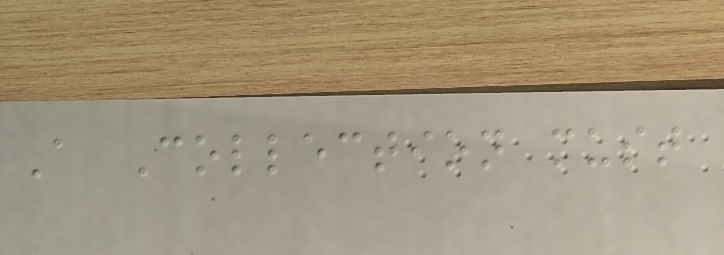A Collection must
